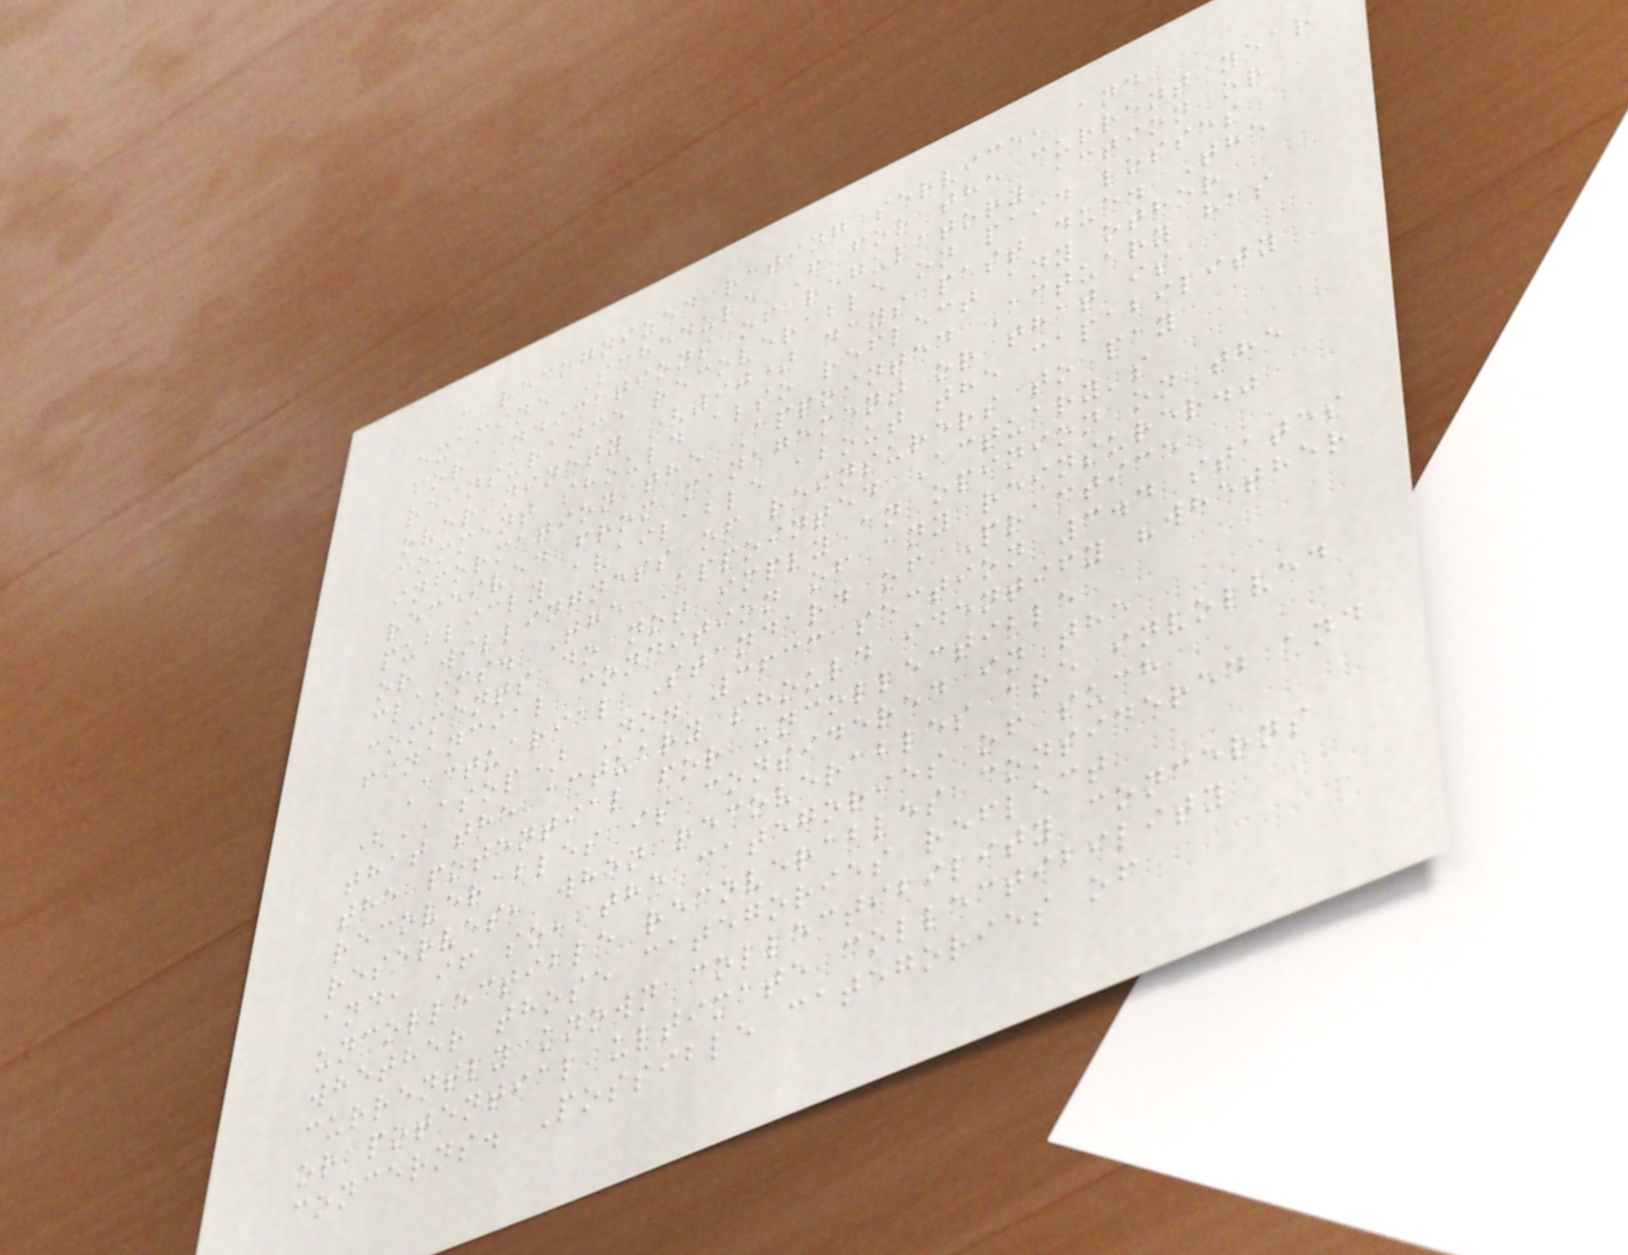a recognized rating service, and
examine Schedule F for the current year
for indications of regulatory action or
reinsurance recoverable on paid losses
over ninety (90) days past due. The
comment should also reflect any other
information the Appointed Actuary has
received from management or that is
publicly available about the capability
or willingness of reinsurers to pay
claims. The Appointed Actuary's
comments do not imply an opinion on the
financial condition of any reinsurer."
Actuarial Standard of Practice
(ASOP) No. 3633 section 3.4 states
that the actuary should identify "whether
the potential for uncollectible
recoverables is considered in the
reserves, when recoverables are involved
and, if so, the categories of such
uncollectible recoverables considered and
whether those categories reflect
currently known collectibility concerns
or potential ultimate collectibility
concerns. Possible categories of
